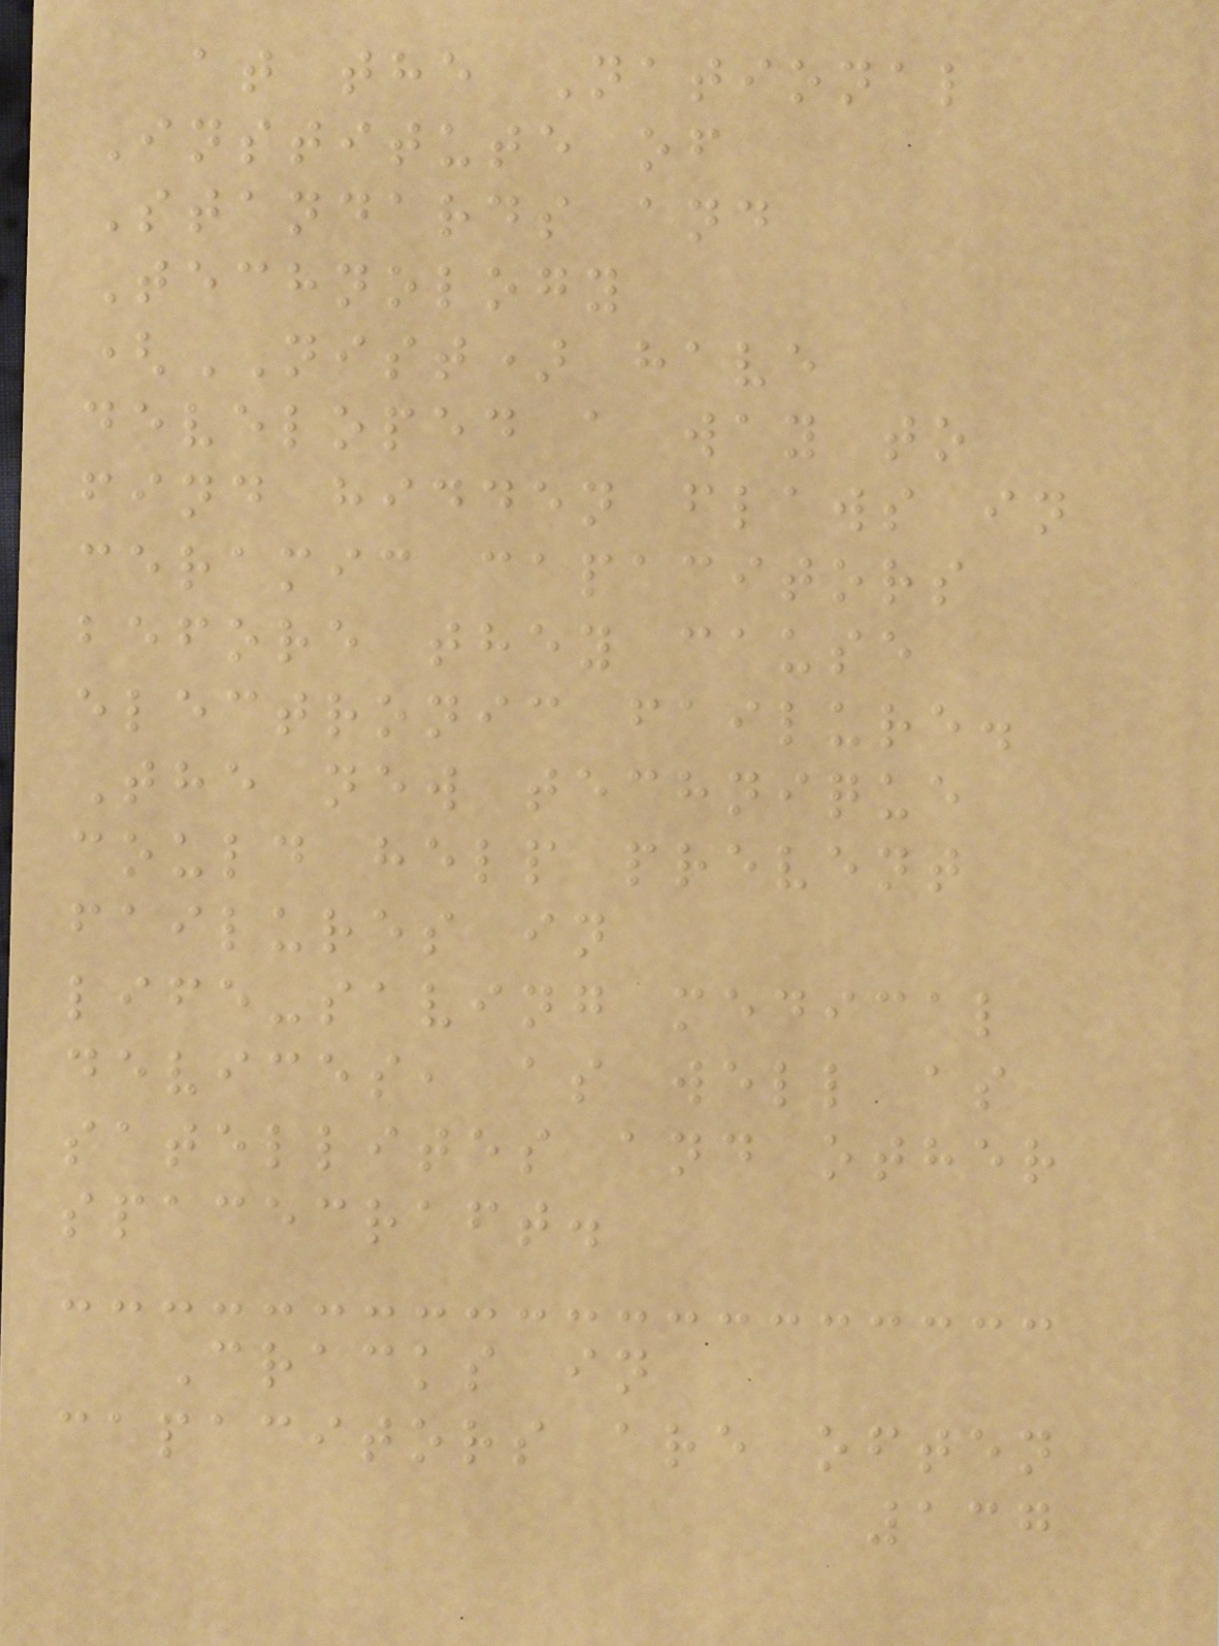at the National
Institute of
Standards and
Technology
(NIST) have
developed a way to
find hidden flaws in
ceramic capacitors
before they cause
electronic failure.
The new technique
could help prevent
failures in
life-saving medical
devices, as well as
satellites and other
spacecraft.
Cracks in
capacitors are often
137
